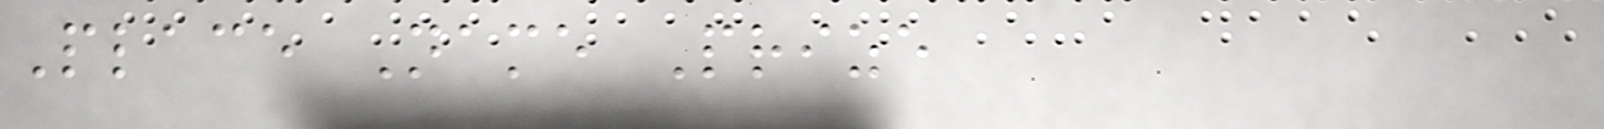Place Name Prize
